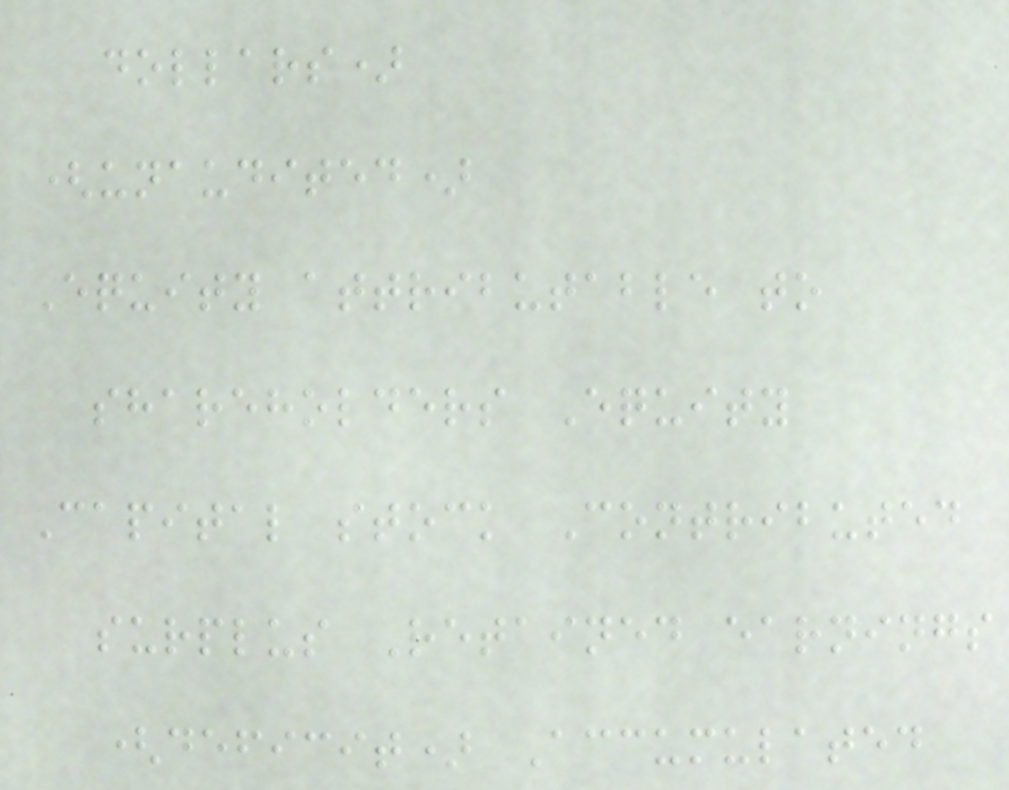dollars)
(unaudited)
Equity attributable to
shareholders Equity
Capital stock Contributed
surplus Retained earnings
(deficit) Accumulated
